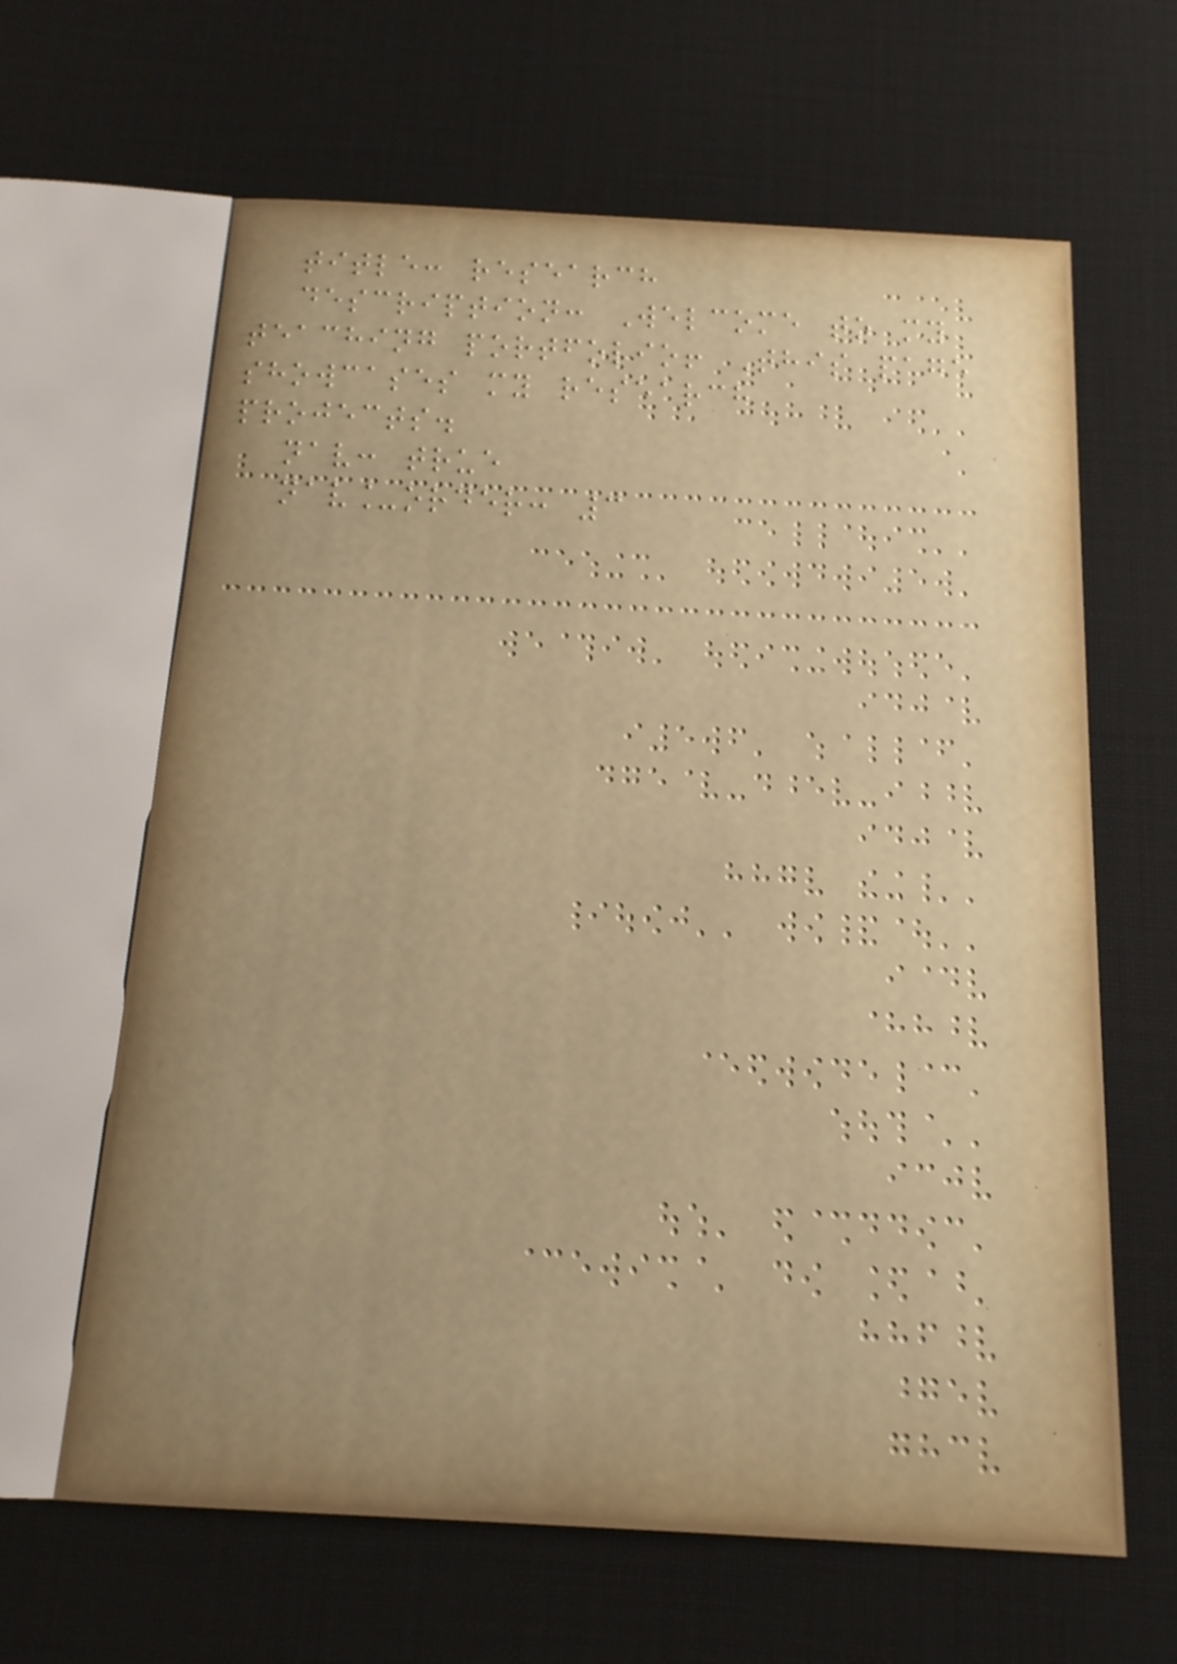title: research
description: Welcome to my
teaching portfolio! This page
showcases my research
projects.
nav: true
nav_order: 3
